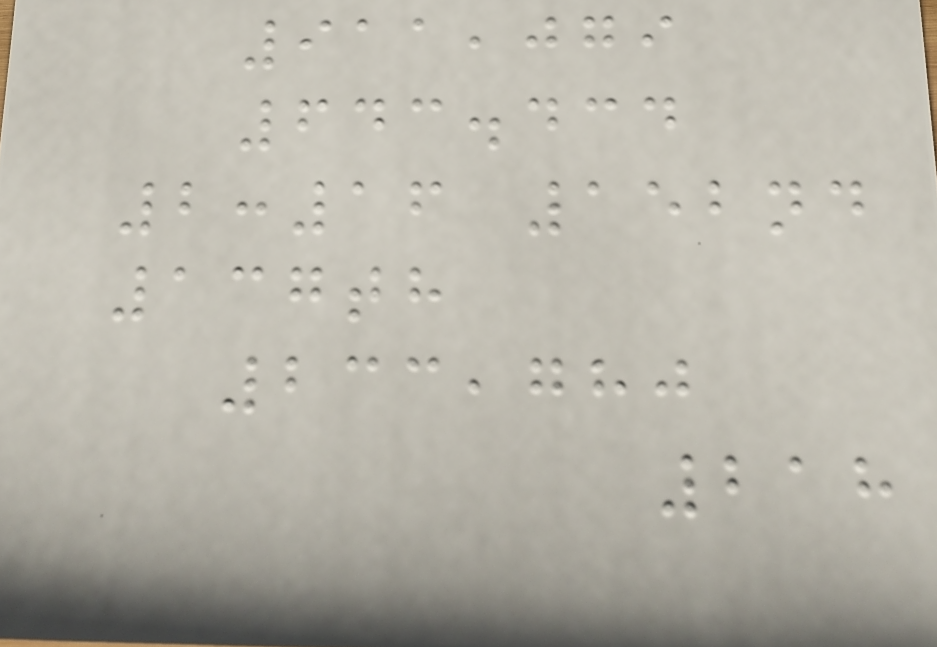911,079
643.434
2:16 152nd
137th
233,780
218
